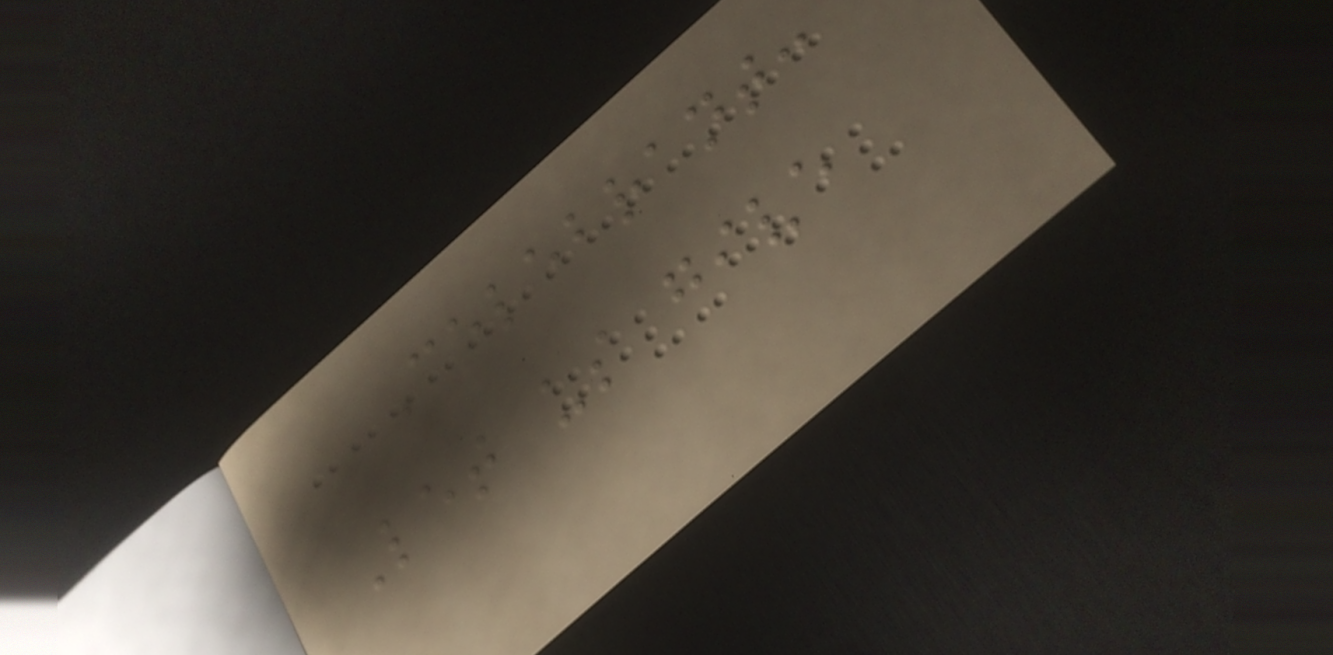Celebrant:
Let us give
